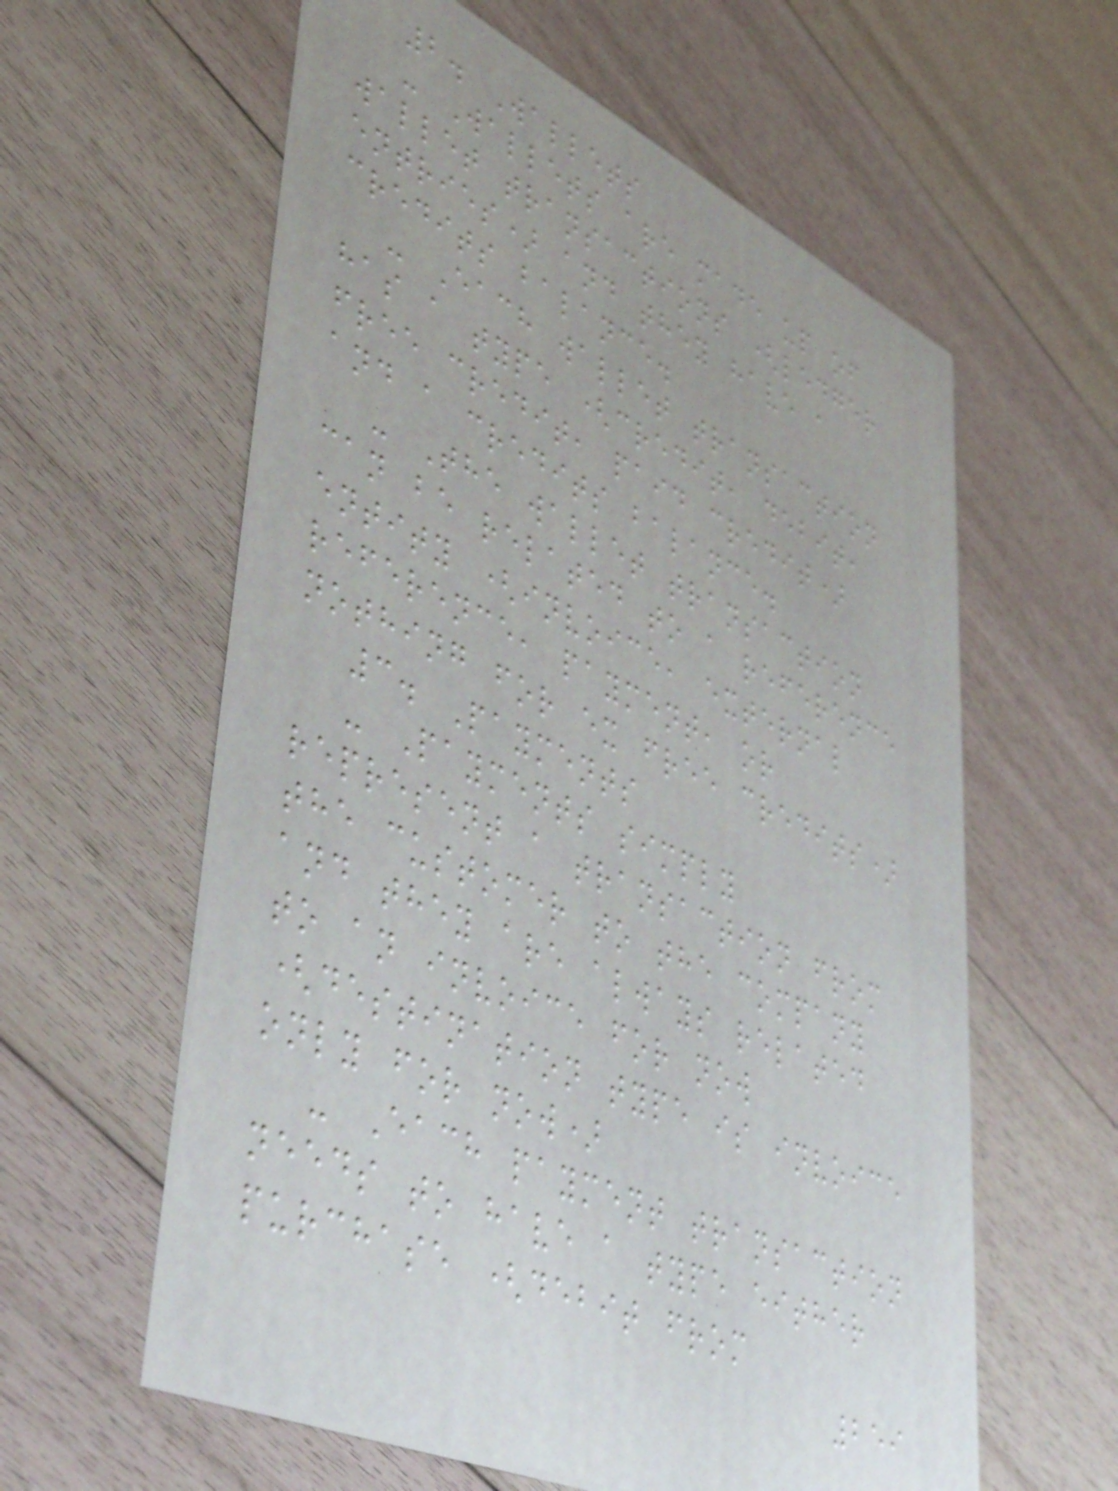2. Wallets
- Wallets are made up of
wallet transactions (ledger
entries) and they have a
credits balance.
- Each wallet transaction
has a type (credit, debit,
free credit, paid credit)
and a credits balance.
- The wallet transaction
can be related to a reference
entity (invoice, external
reference, payment, or
nothing for ex free credits)
3. Payments
- Payments simply
represent a transaction from
the customer to the company
and they are always related
to an invoice for now
(destination type is invoice
only for now)
- Each payment transaction
needs to have a type either
purchase (debit from
259
